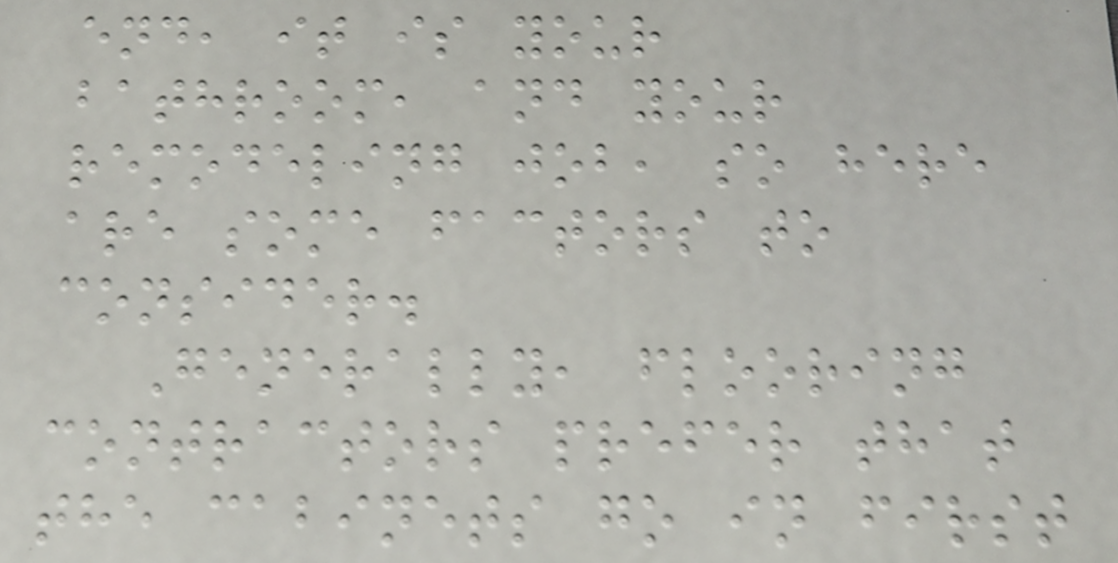end, it is your
bathroom, and your
remodeling job, so here
are some factors to
consider.
Generally, flooring
contractors prefer that
the cabinets go in first
